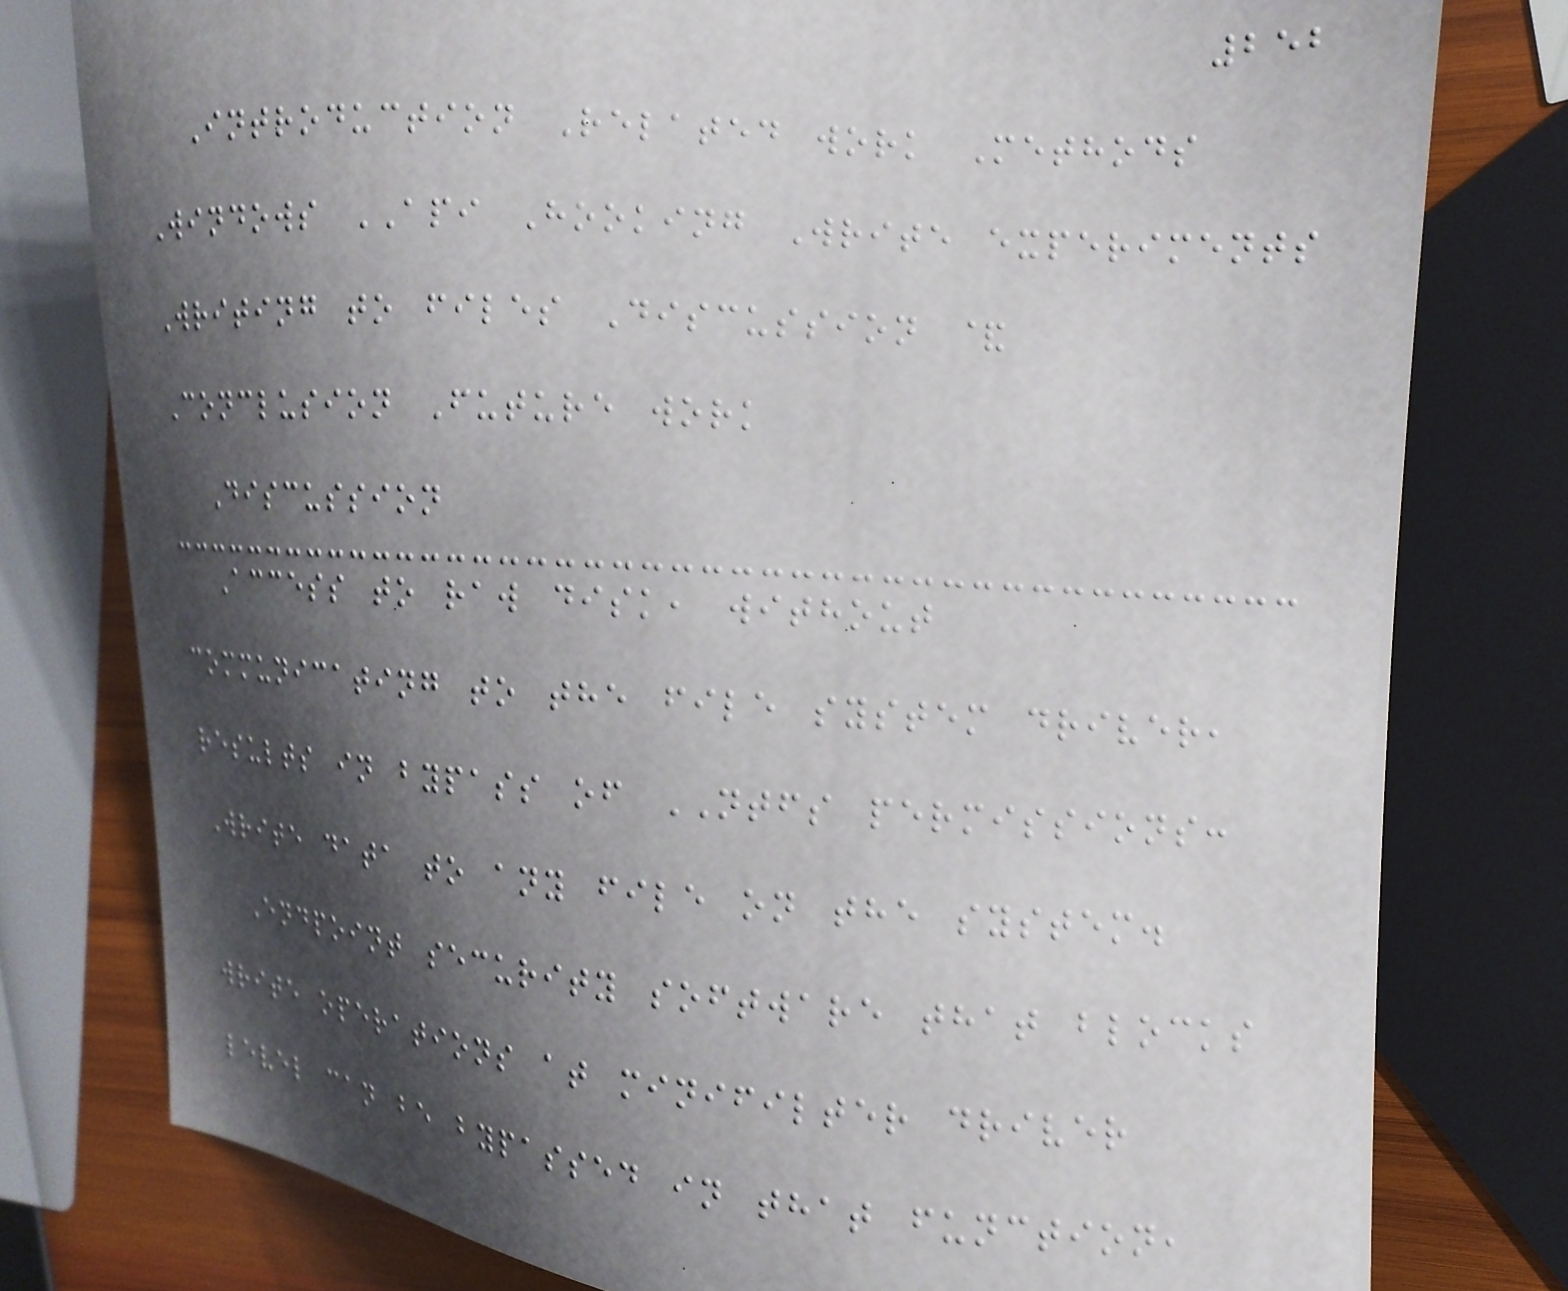252
Introduction Related work Methods
Windows API Hooking Write experiments
Writing to files Discussion &
Conclusion Future work
Discussion
Access to raw disk, without
communicating to the file system driver,
results in bypass of NTFS permissions:
Write data to any file on the system.
Endpoint security software that blocks
write operations at minifilter driver
level can be bypassed in that function,
